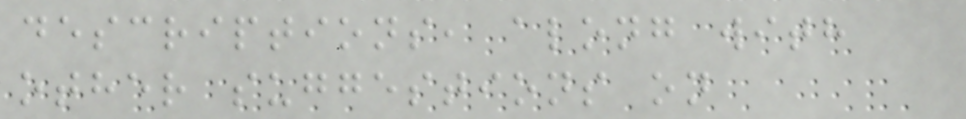descriptions, along with
other suggestions on
